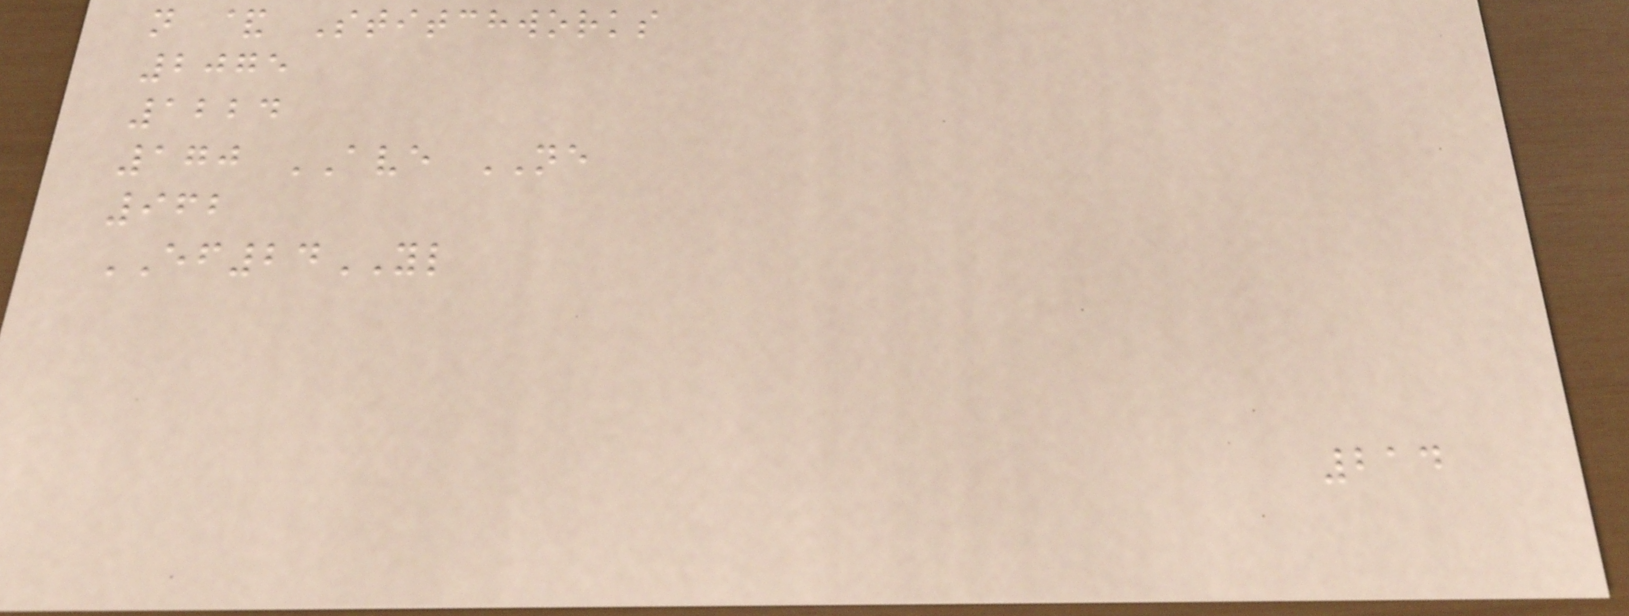n & Stitchworks
2075
1224
170 AVE NE
962
EF24YL
214
